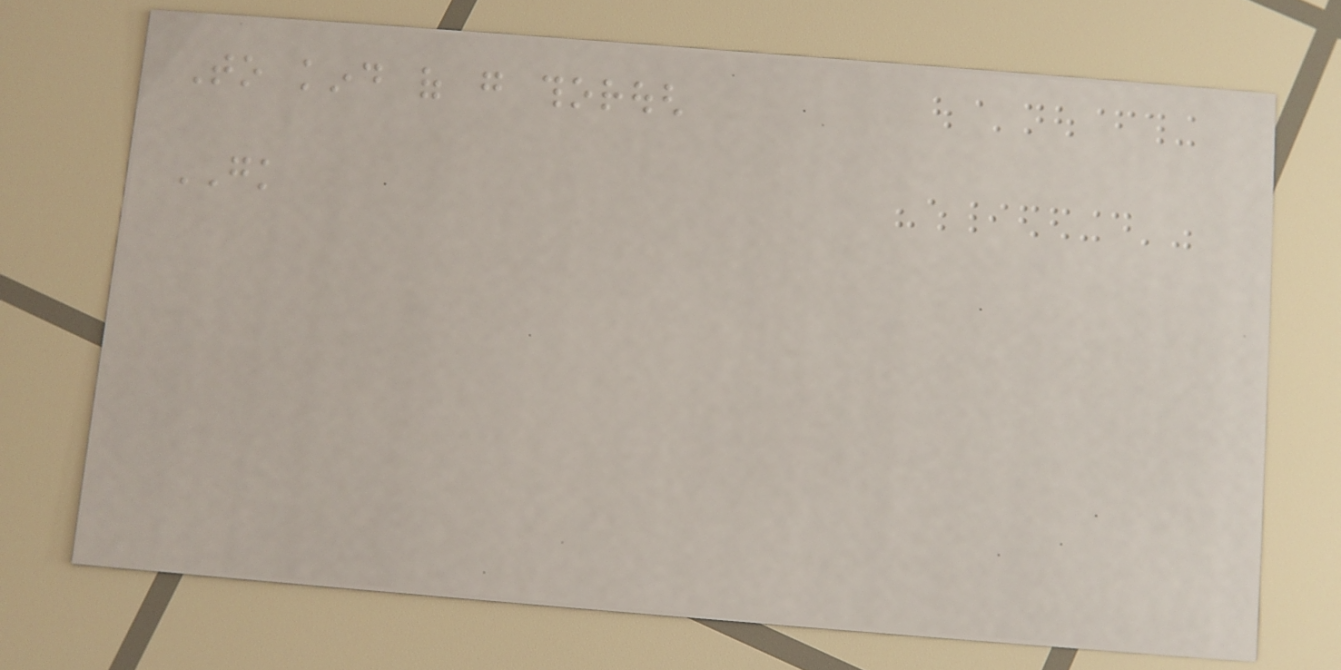To kind of go thorough
GK
